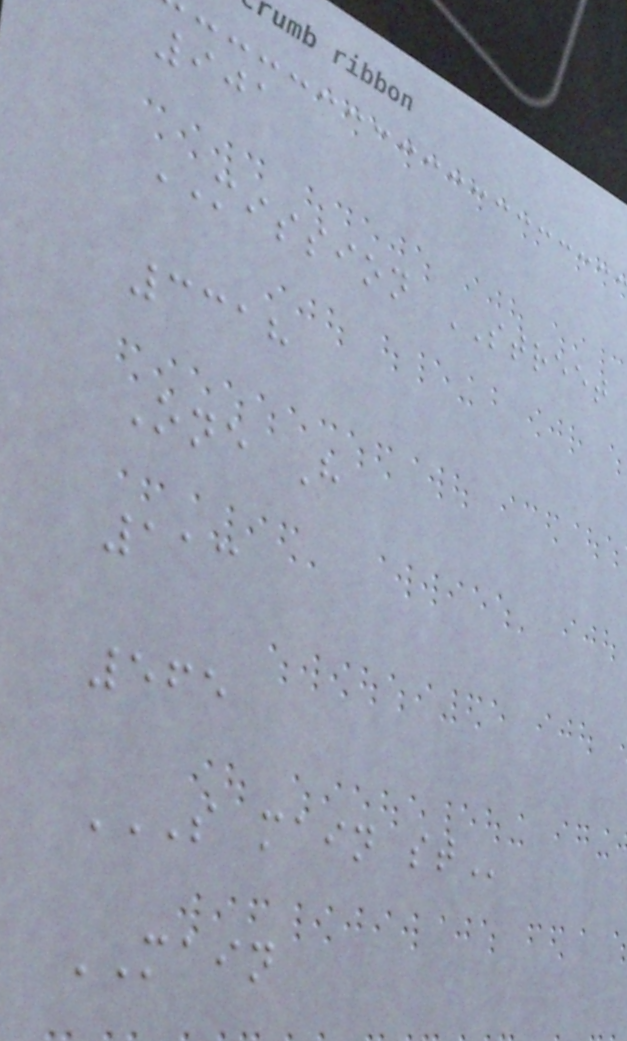901
MISSION STREET
3318
One H
113
565
S MAIN ST
MAIN
